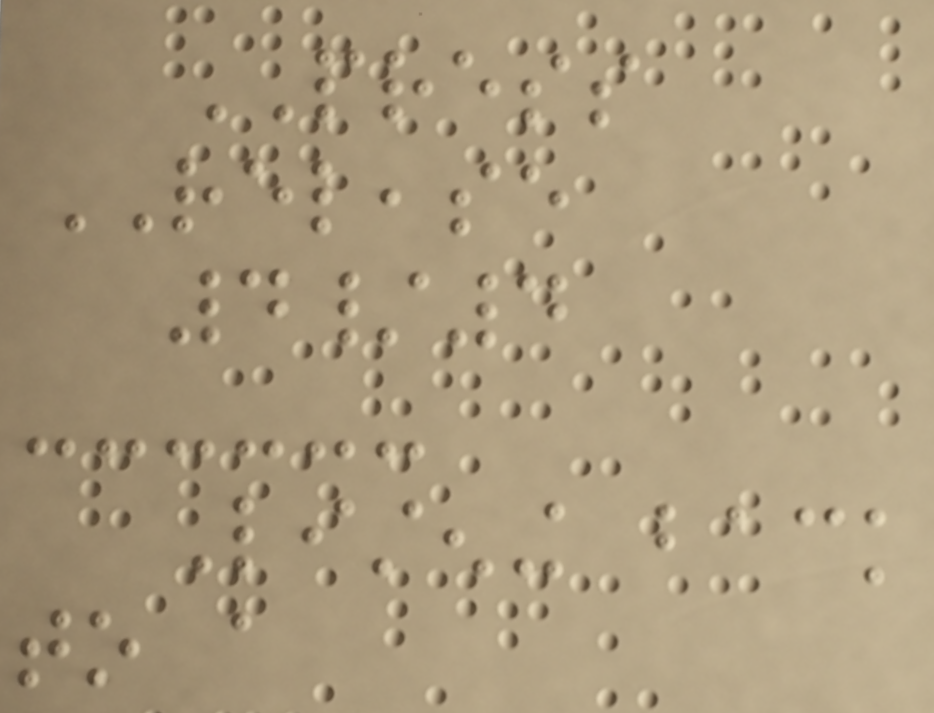PRESS
RELEASE
4/4
Listening back
to a
